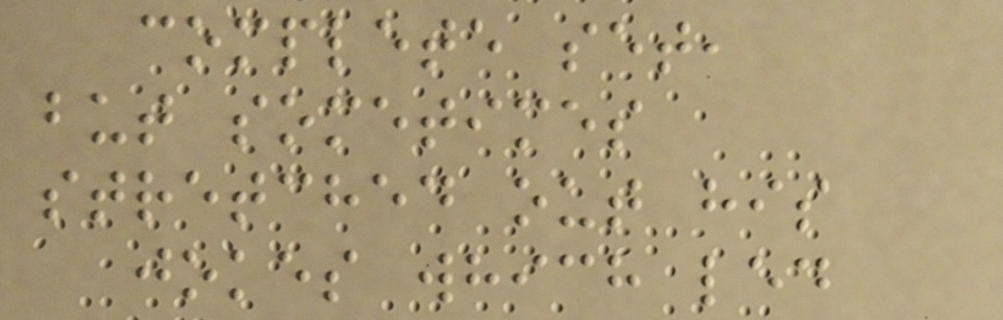complete set,
but sometimes
stretched out his
jokes which led
